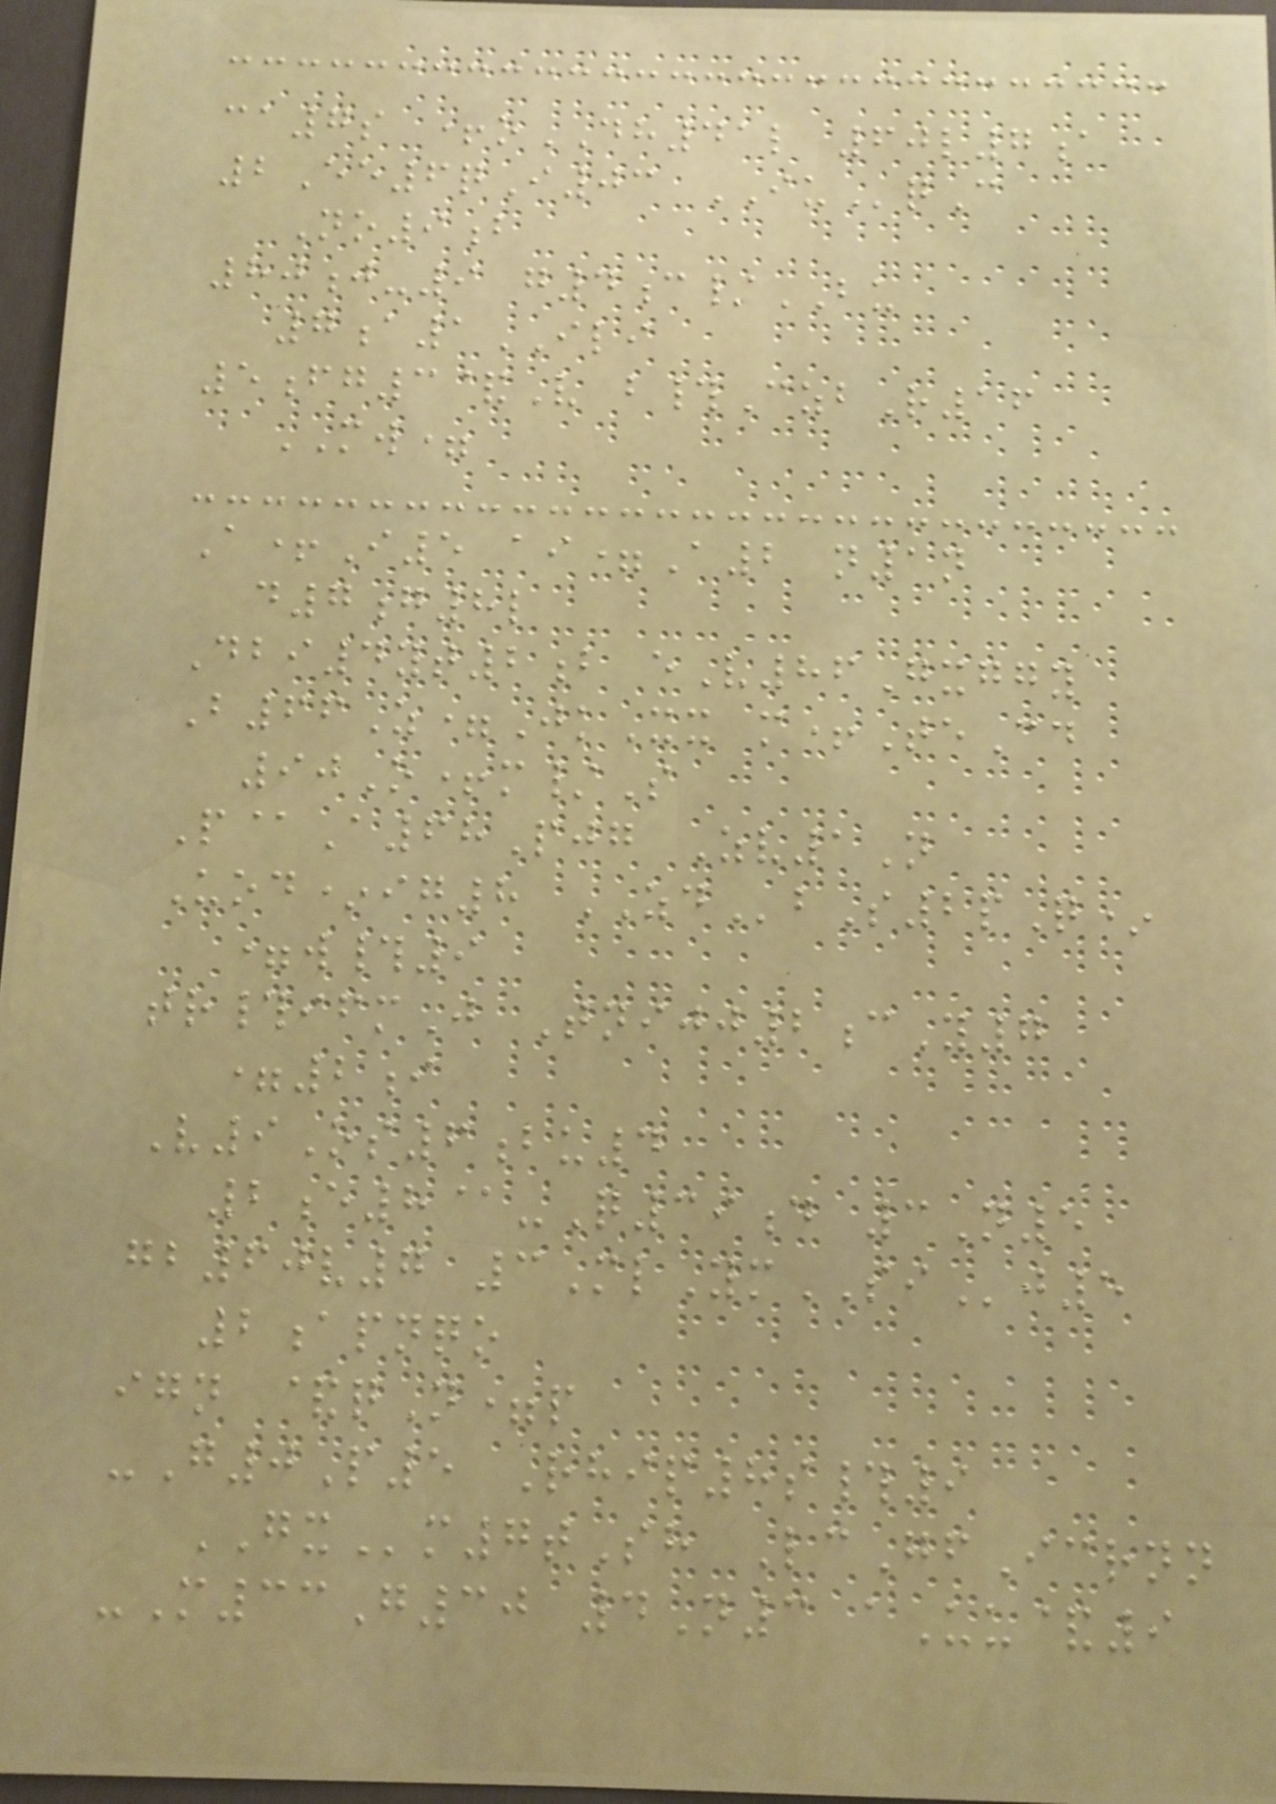ca7s +oDH41l 60l7a
2Ee6qI03 IUqC
No9b
80j-9 g4c/BU
7a1ILI
5fg3&V b#CzbR16
MW=
A+I5 ai=A2 n1n
d7g8l
Dbi4yt2b eV86Gxggy
B66Z=JkXx m+TeCd
90O+m/S
P@A68Pjg Zv1N
Uod*ig8 ZDbS2pQ*
=w#9
tr#ifmJ Tnijj2cY7
=2i
V9Os6bu4
2e8@-Q39d 3N5
gb60v7 3MlYmSIj5
2apnqo
ign &qN=p
-G0P5 Rhip8s#9
GXm7tSh LcGfIcrnn
-M33G30 4N3 aUu&9
